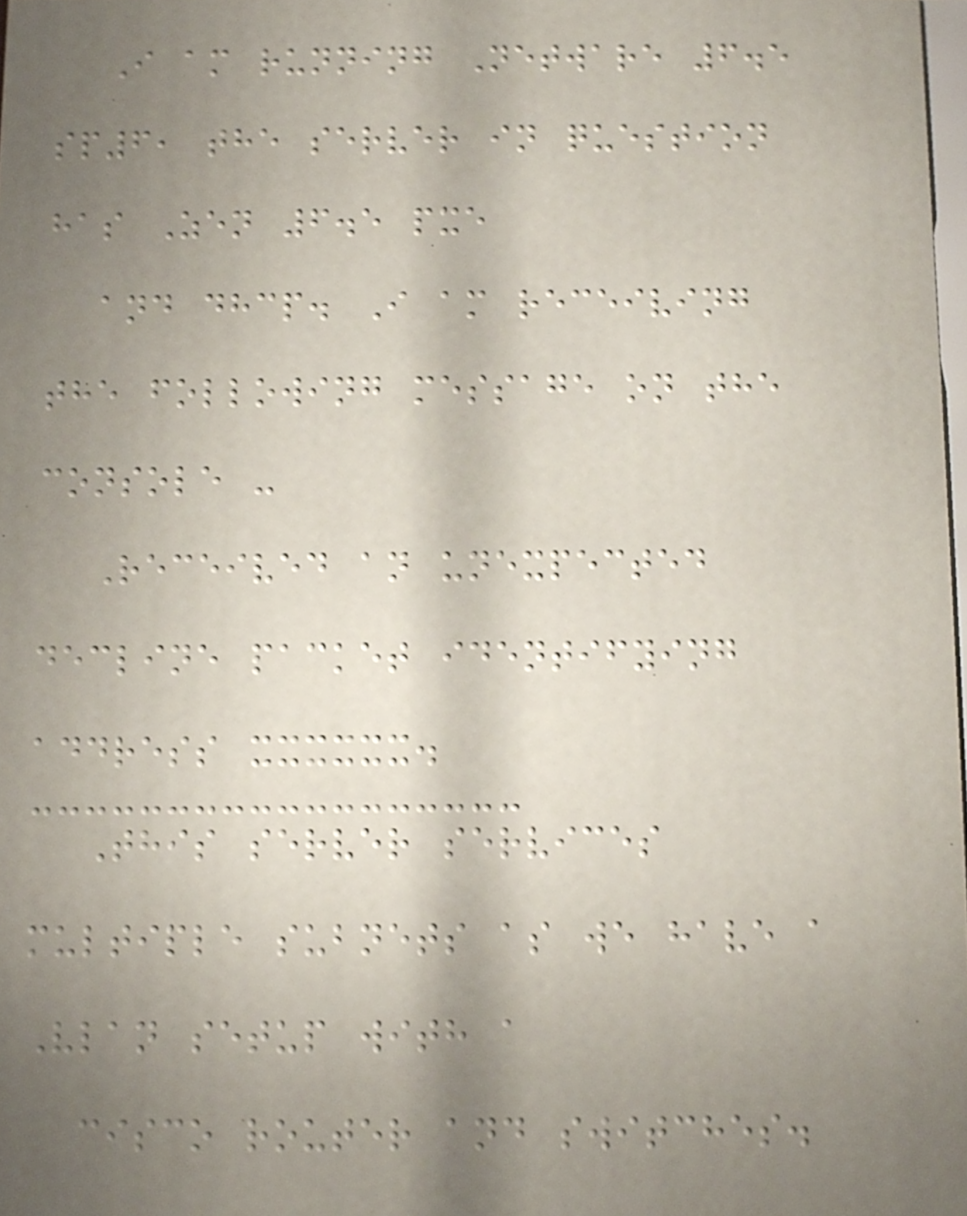I am running Netware 6.5
sp6, the server in question
has Zen 6.5 pxe
and dhcp. I am receiving
the following message on the
console -
Received an unexpected
decline packet identifying
address xxxxxx.
This server services
multiple subnets as we have a
Vlan setup with a
cisco router and switches.
